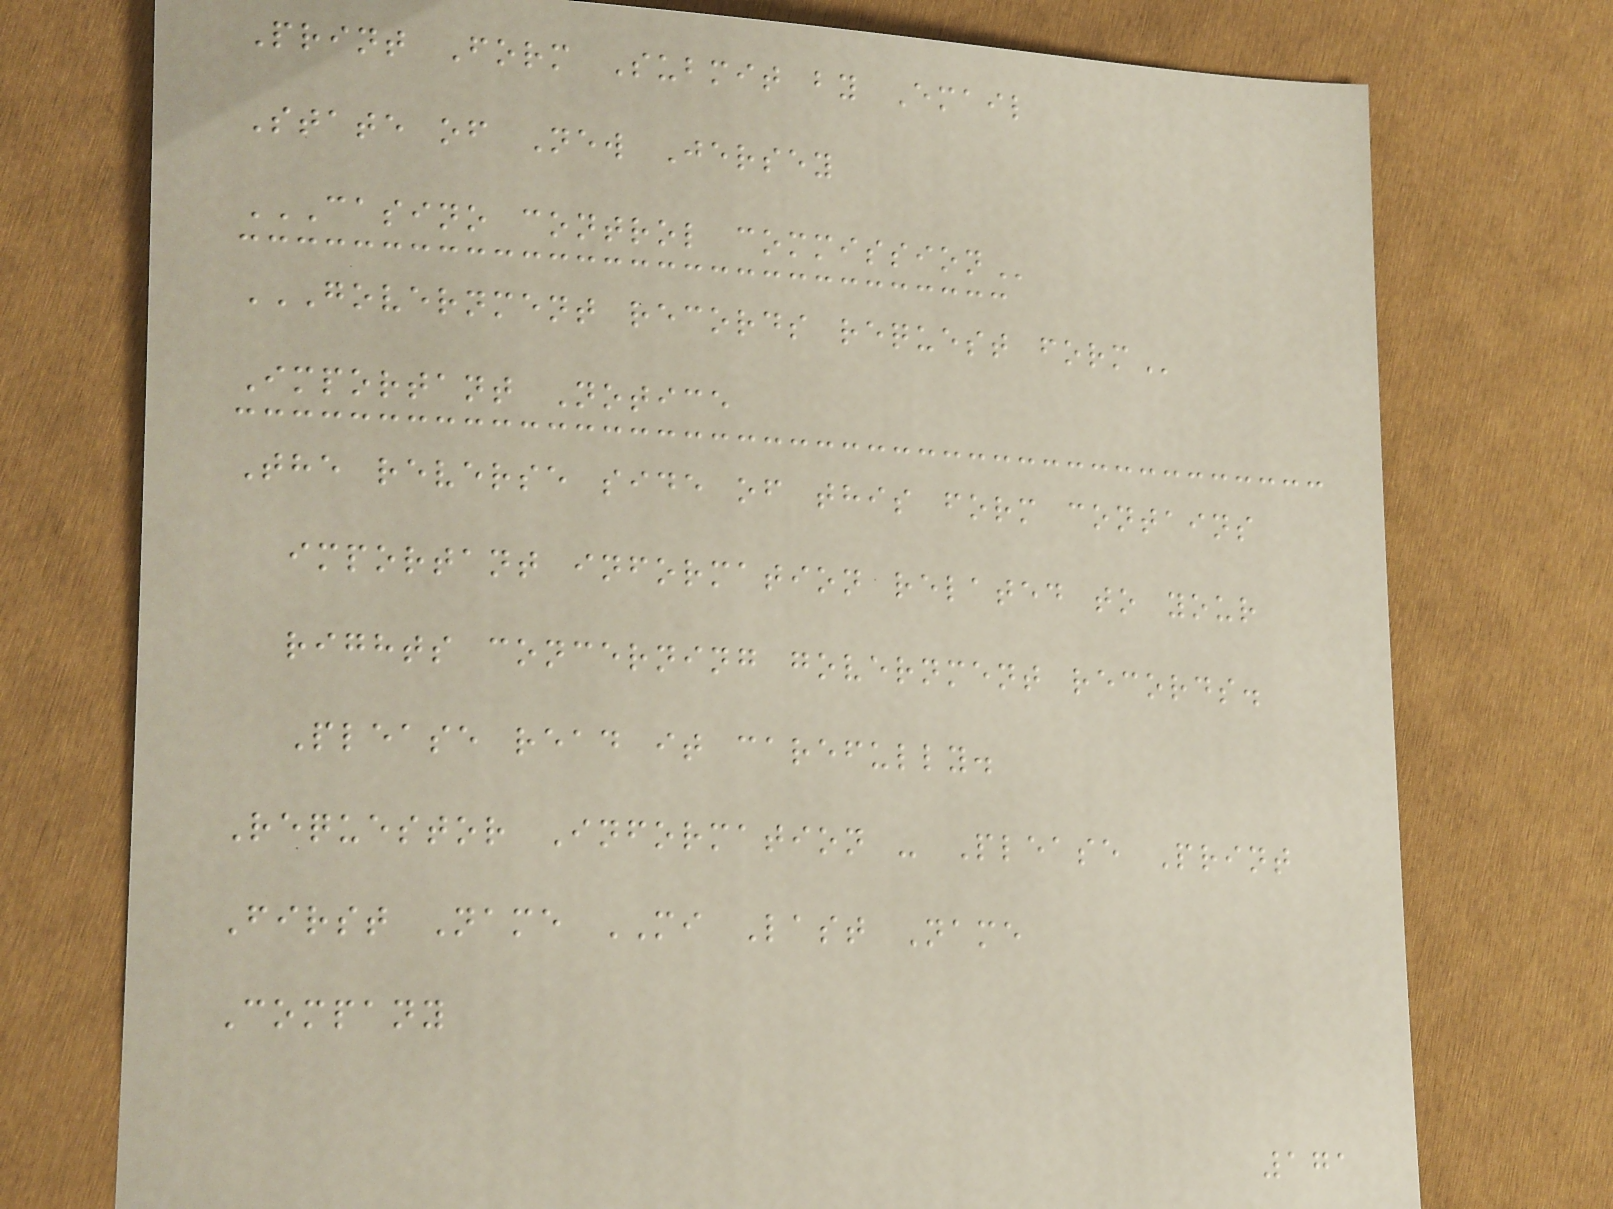Print Form Submit by Email
State of New Jersey
CASINO CONTROL COMMISSION
GOVERNMENT RECORDS REQUEST FORM
Important Notice
The reverse side of this form contains
important information related to your
rights concerning government records.
Please read it carefully.
Requestor Information - Please Print
First Name MI Last Name
Company
171
